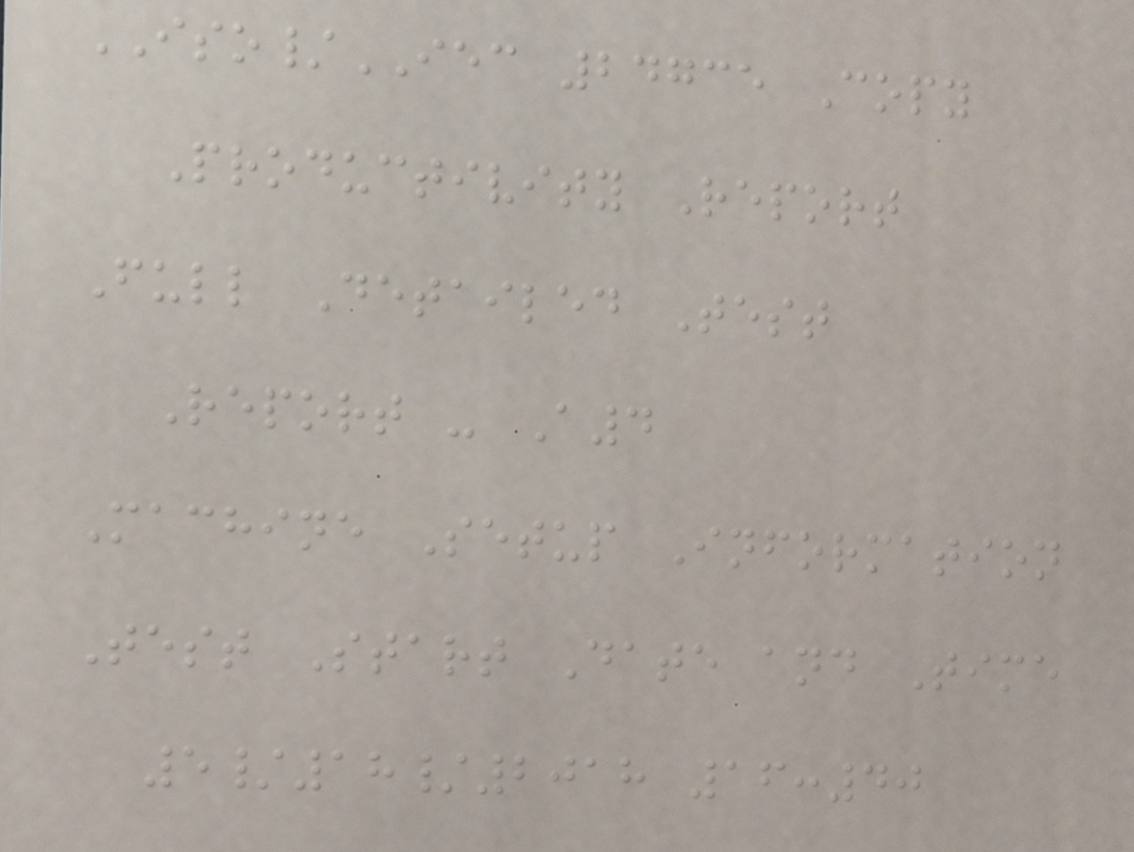ISO/IEC 24735 Copy
Productivity Report
Full Detailed Test
Report - A4
Machine Setup Information
Test Start Date and Time
5/18/2018 16:40
